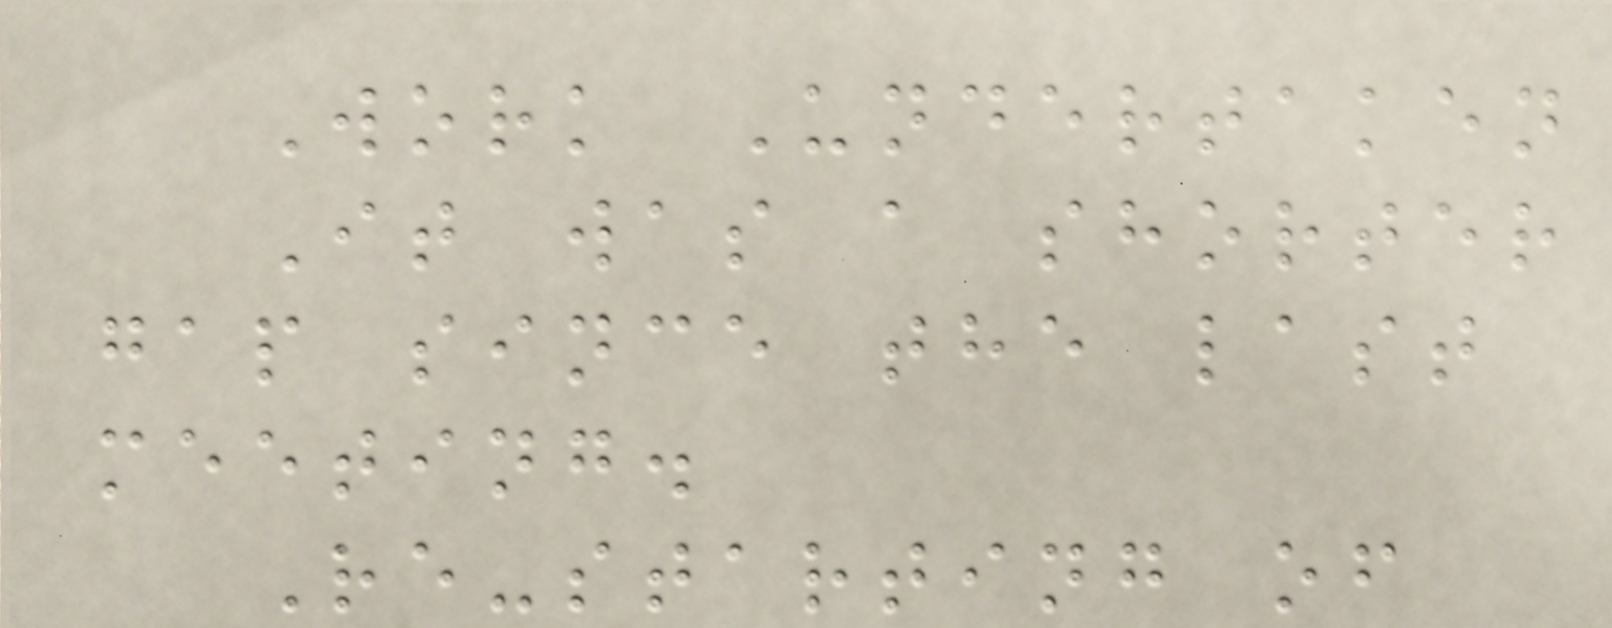Work Undertaken
It was a shorter
gap since the last
meeting.
Re-starting of
